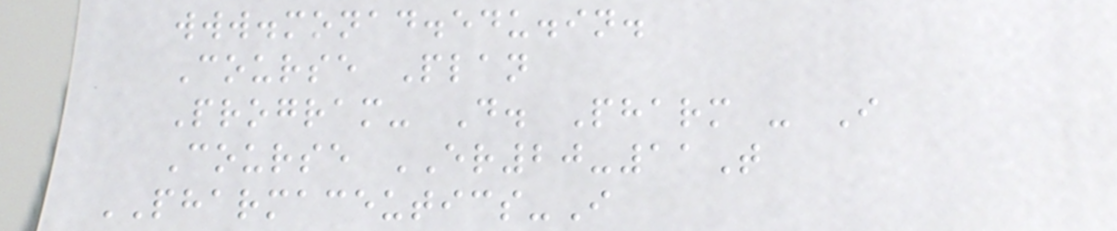www.monad.edu.in.
Course Plan
Program- D. Pharm - I
Course ER20-11T
PHARMACEUTICS-I
